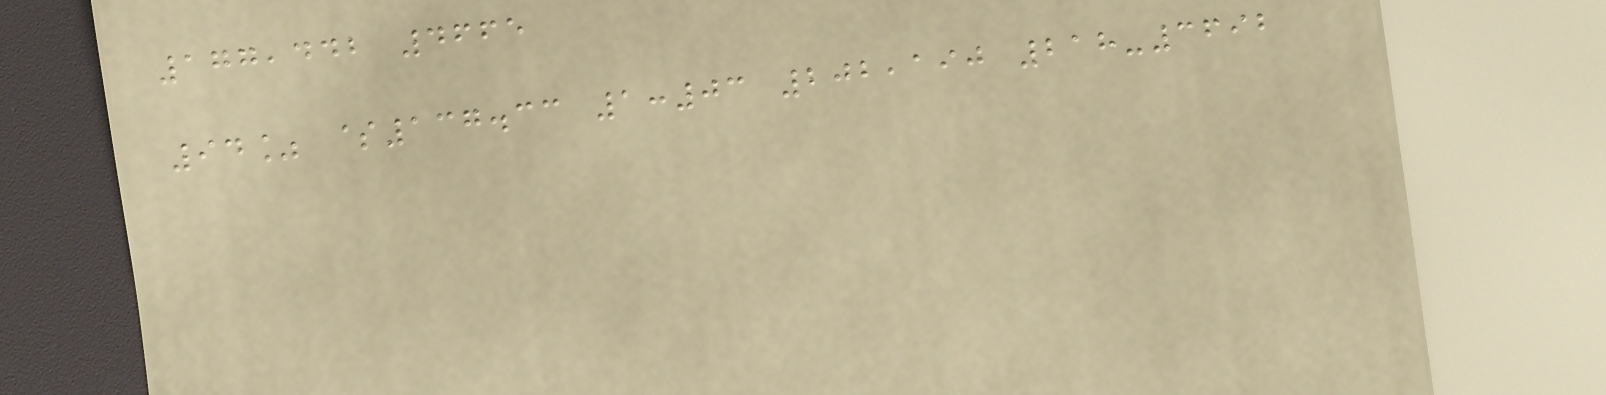177,442 4665
94% $137.33 1:03 202,190 218-3692
